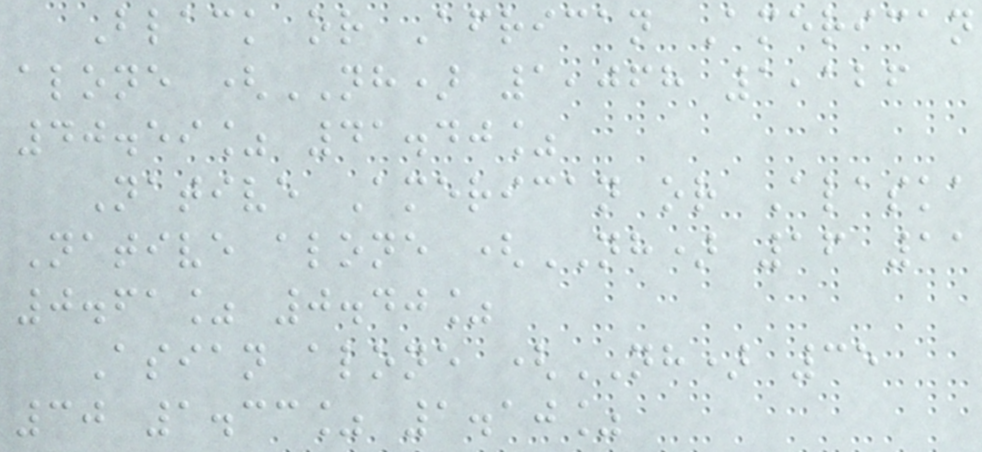Black or African American
alone (NH) 1,068 1,126
40.59% 41.40%
Native American or Alaska
Native alone (NH) 16 11
0.61% 0.40%
Asian alone (NH) 35
30 1.33% 1.10%
